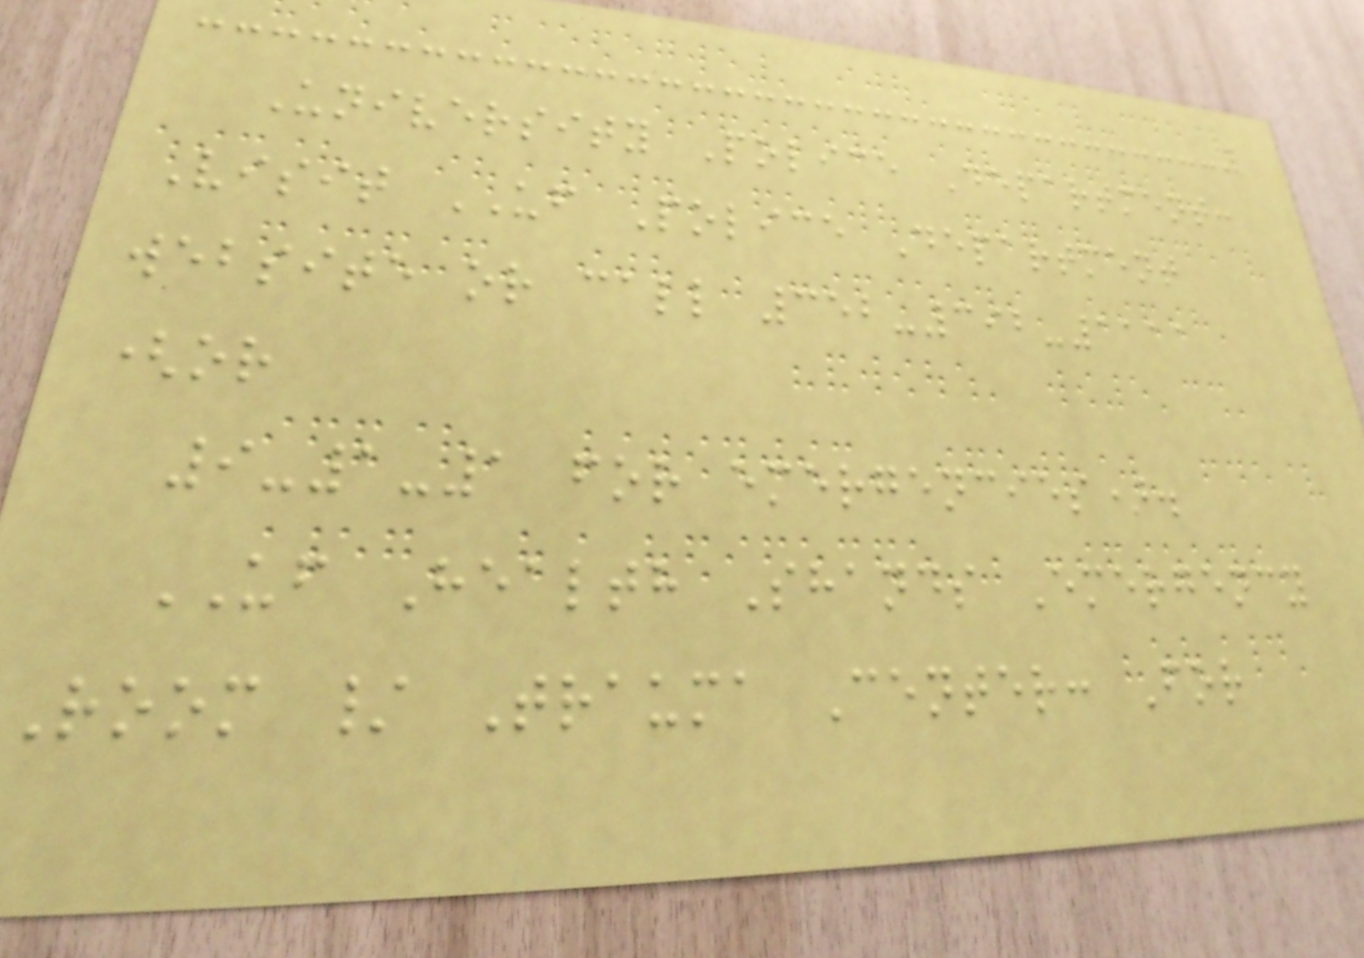University Police Department:
Visit UF Police Department
website or call 352-392-1111
(or
9-1-1 for emergencies).
UF Health Shands Emergency
Room / Trauma Center: For
